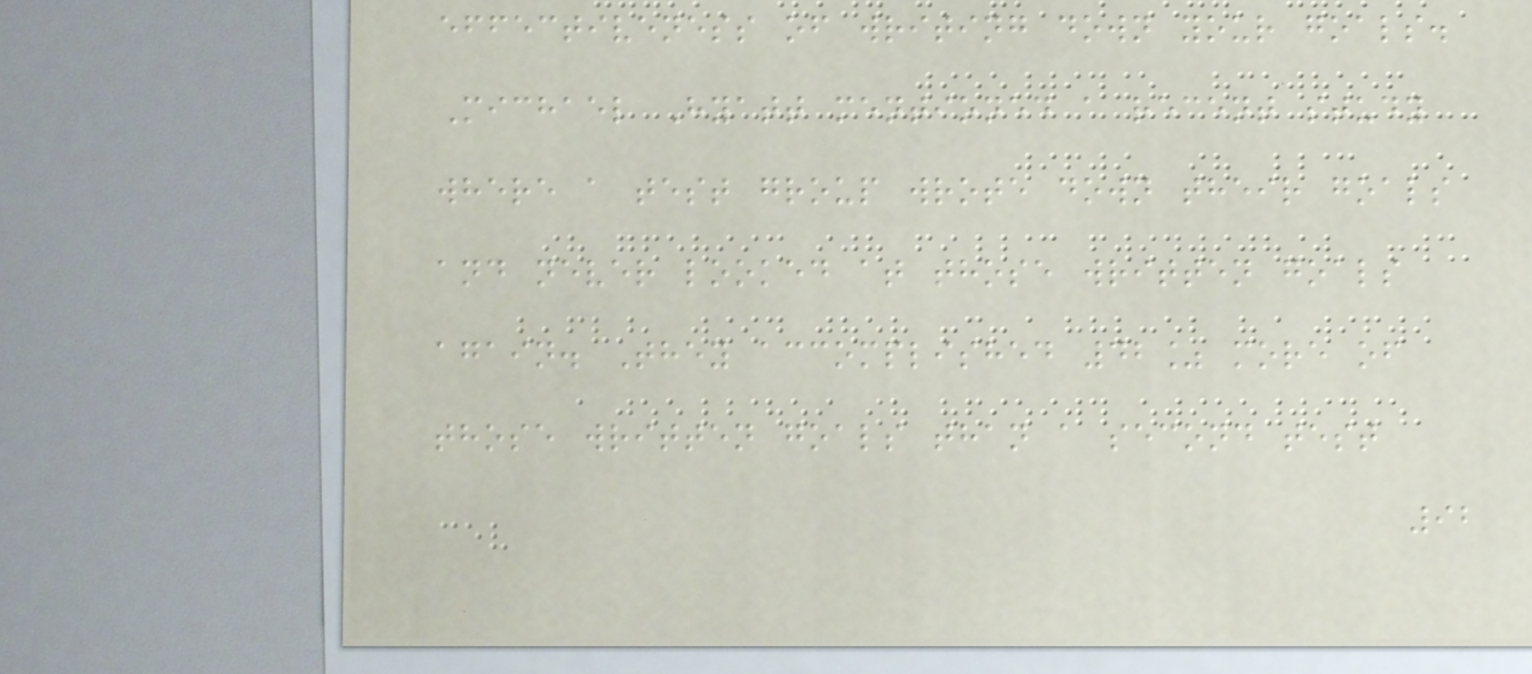effectiveness of writing down your goals.
Michael Hyatt mentioned a recent study
where a test group wrote down their goals
and never looked at those written goals
again. They accomplished 42% more of
those written goals than a second test
92
